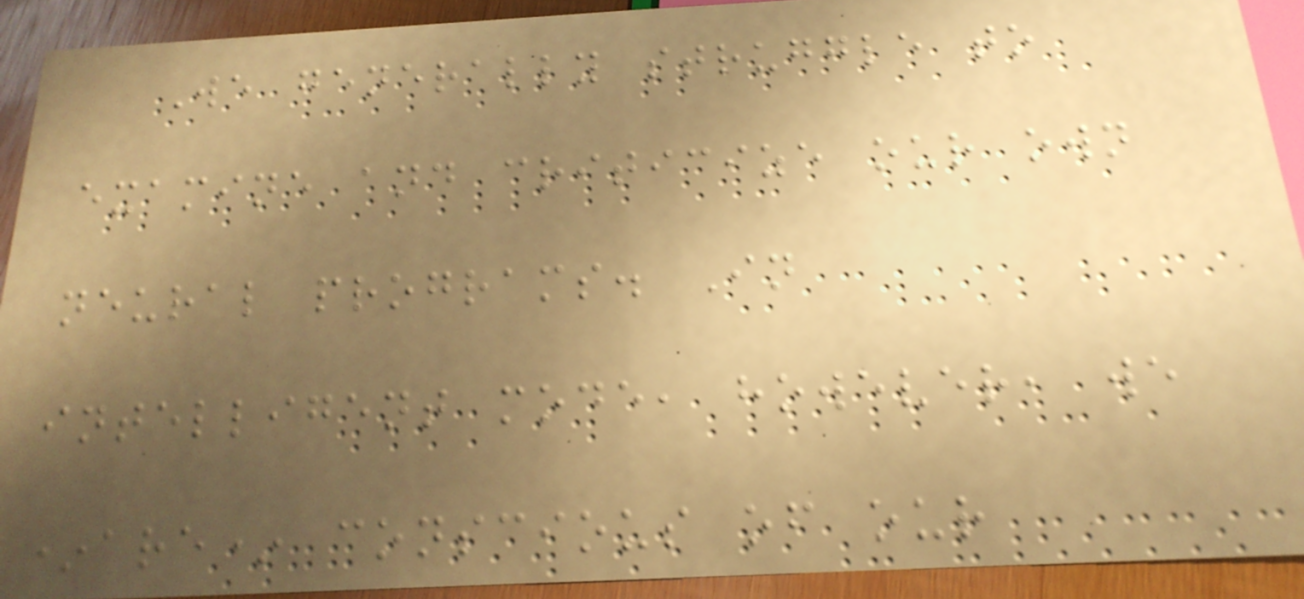We generally struggle to
examine and criticize our own
neural programs. In
intelligent mode, however, we
*are* conscious of our
